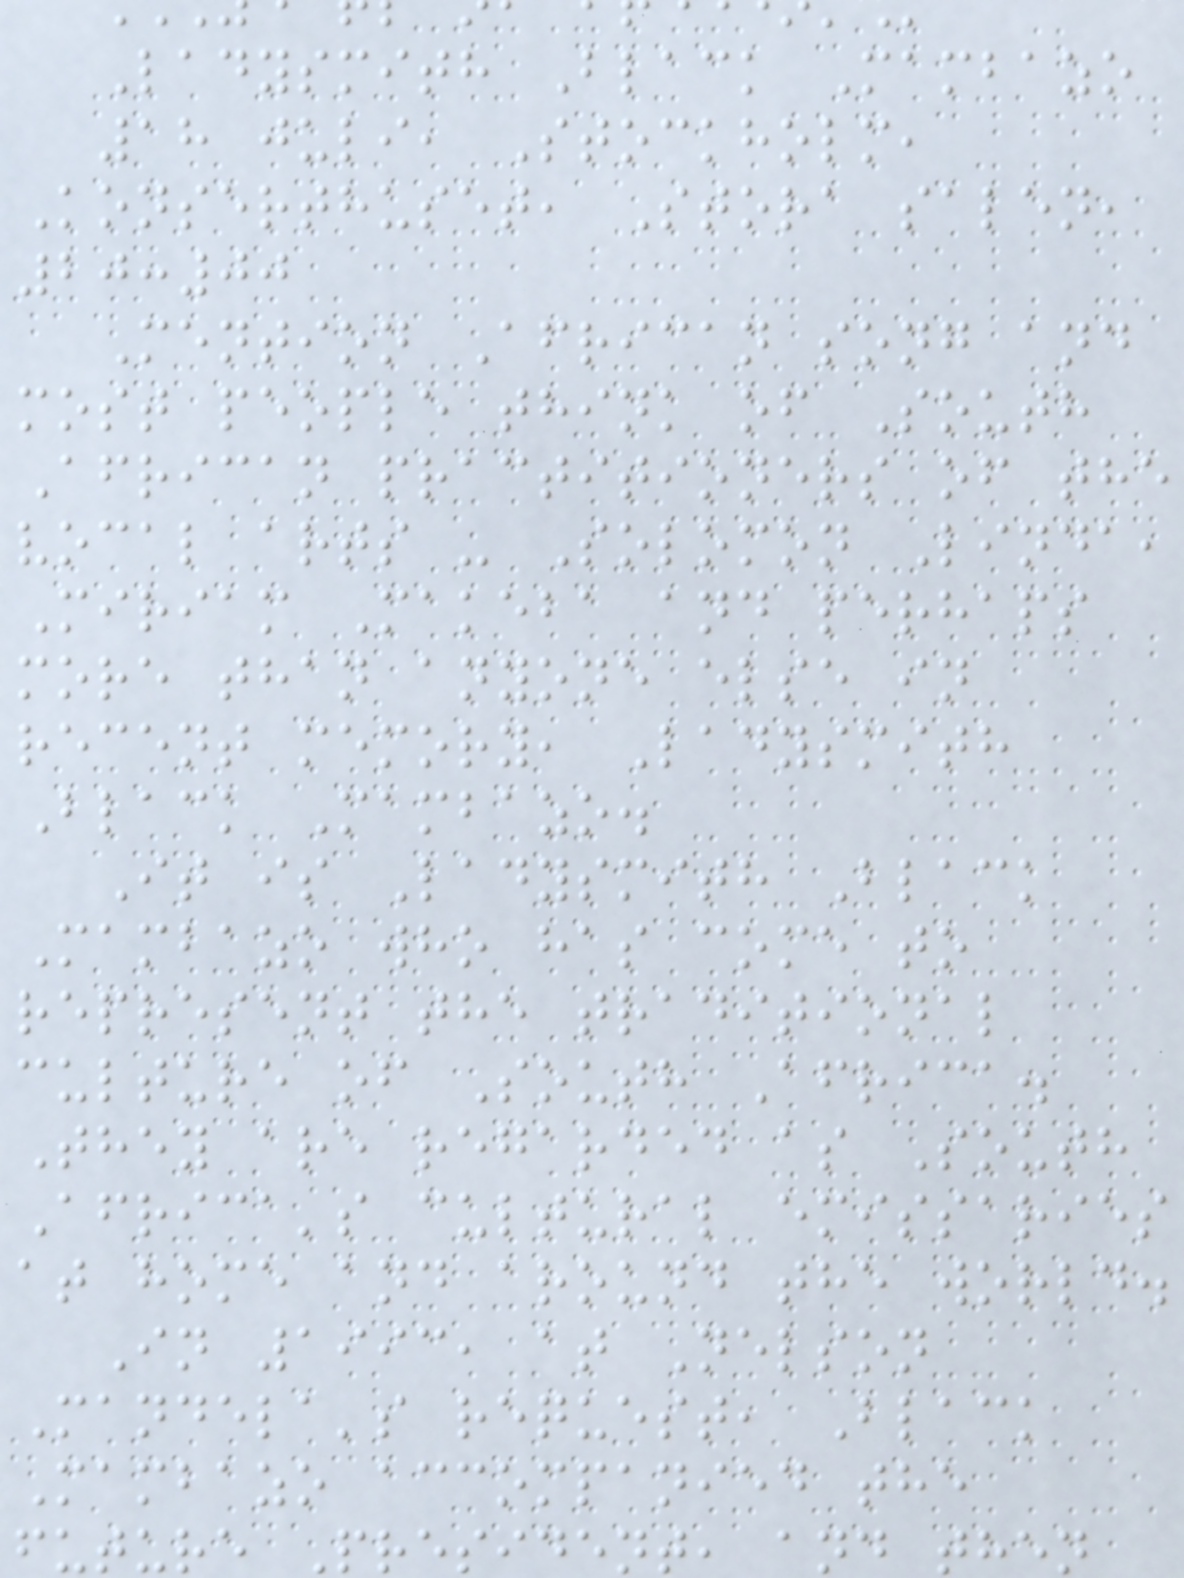Ladysmith Black Mambazo
18 juli, Stockholm,
Konserthuset, Stora salen,
20:00
Mention African song and
most people think of South
African practitioners of the
vocal arts - Solomon Linda,
Miriam Makeba and perhaps
more than anyone else in
recent memory, Ladysmith
Black Mambazo.
It is Ladysmith Black
Mambazo who has come to
represent the traditional
culture of South Africa.
They are regarded as South
Africa's cultural emissaries
at home and around the world.
In 1993, at Nelson
Mandela's request, Black
Mambazo accompanied the
future President, and then
